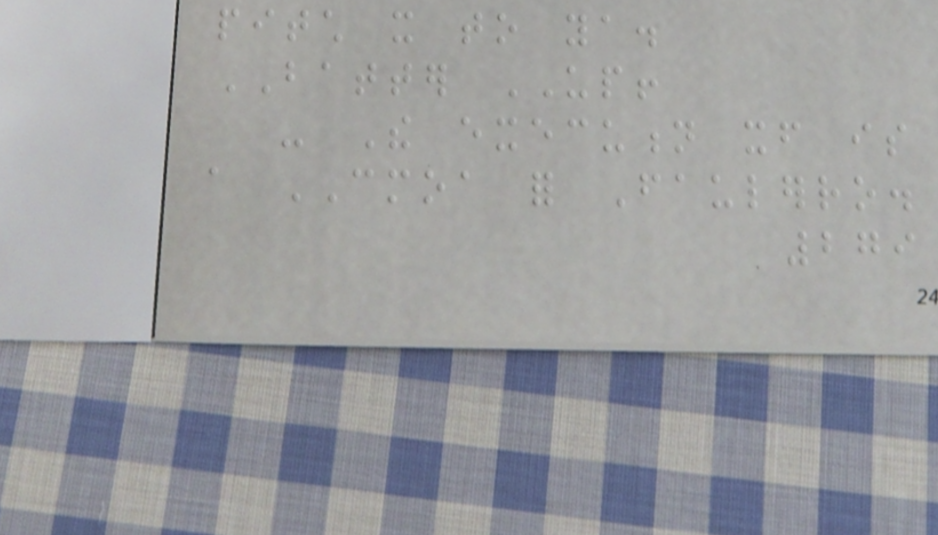pitch it to ya.
BATTER UP!
- The execution itself is
a CMOA for Faulerro.
279
